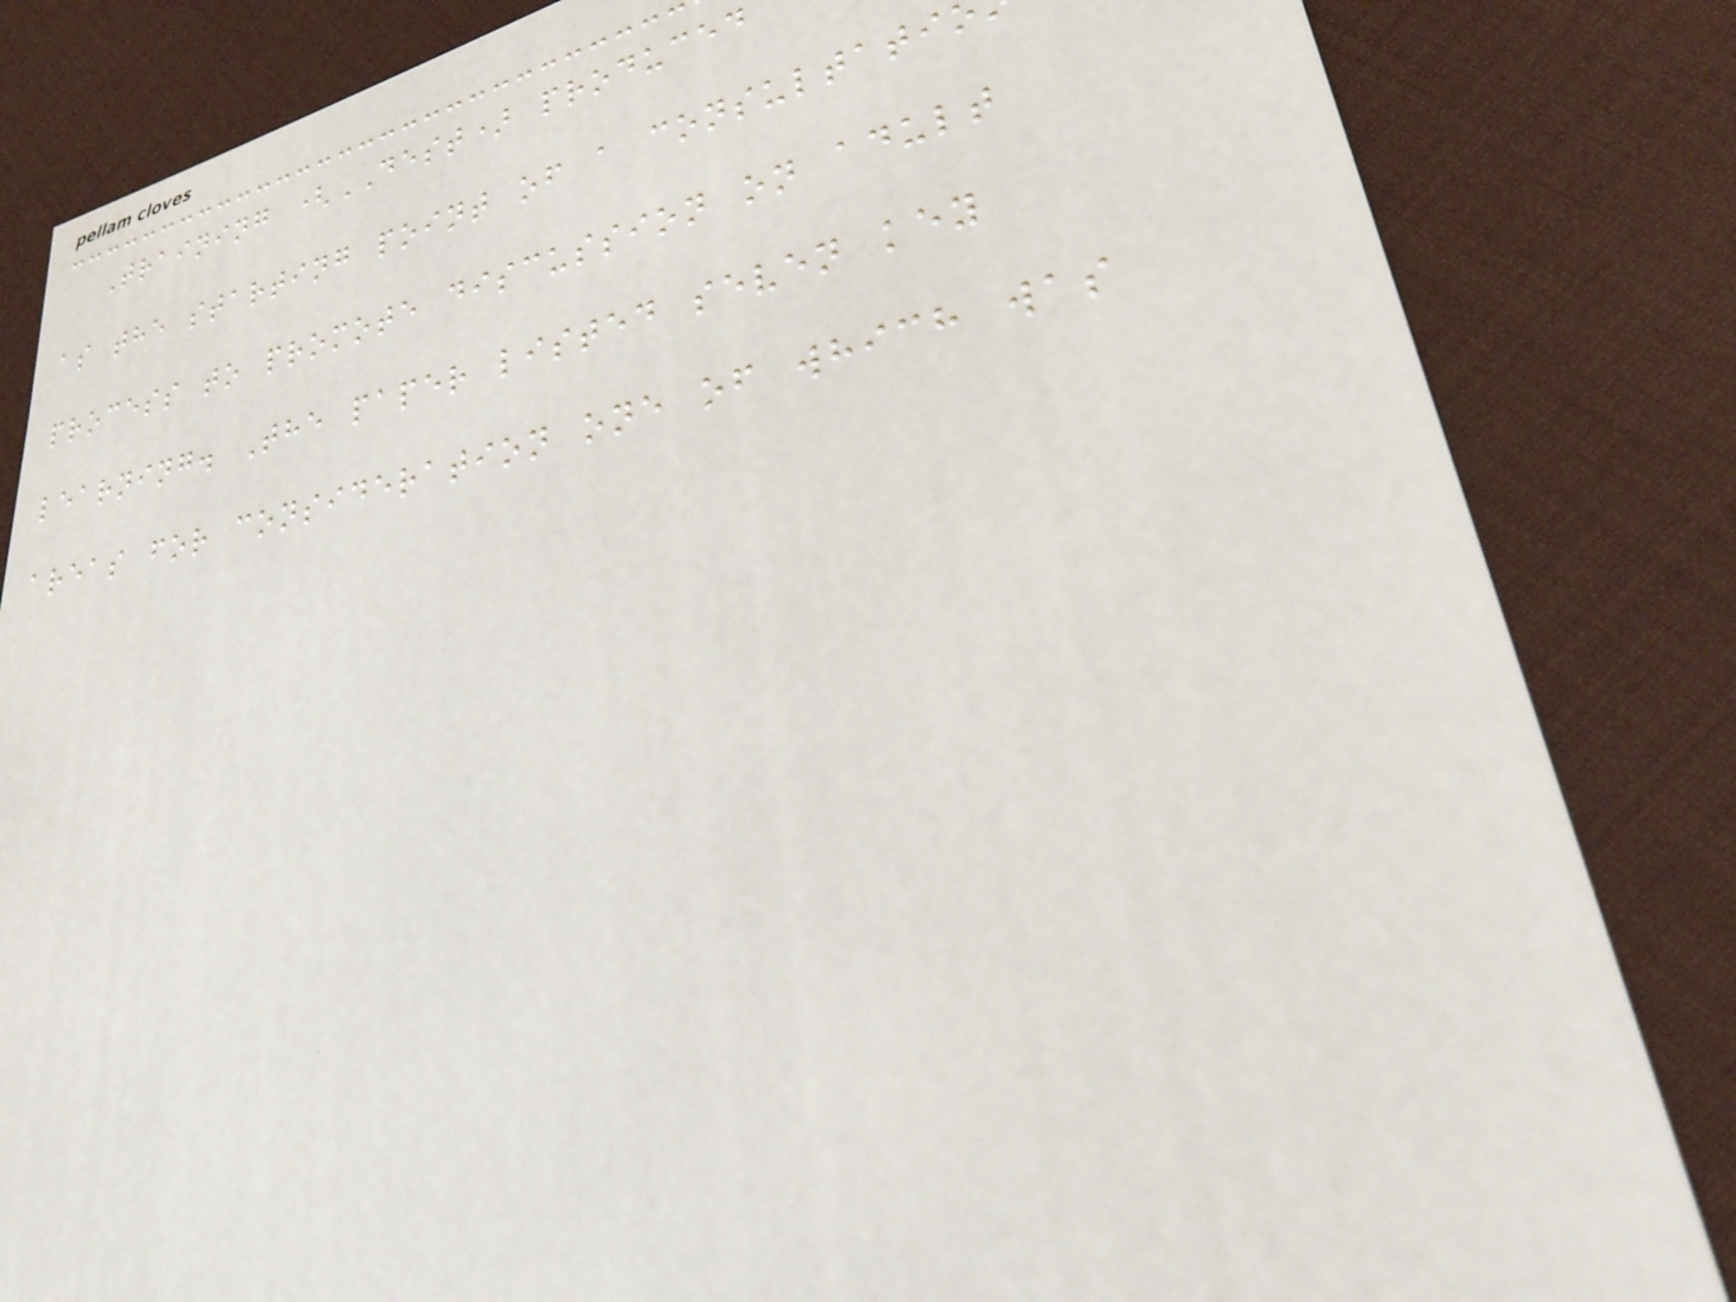Training (DEST) produced
as the starting point of a consultati
process to promote discussion on adult
learning. The paper listed seven key
areas for consideration one of which was
